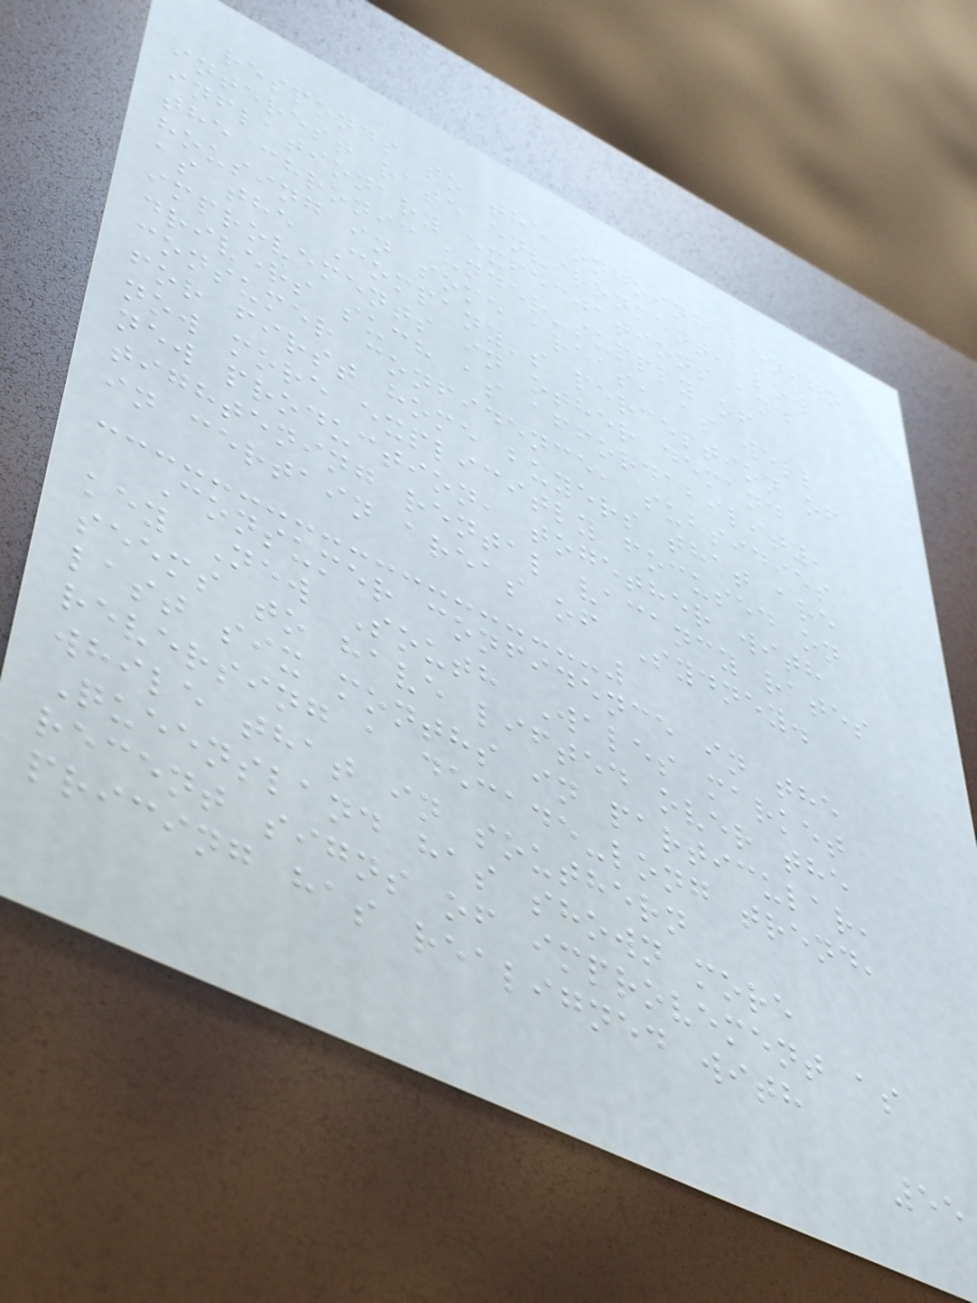responds to the ongoing benign
interest rate environment, low
inflationary expectations and
the chronic under-supply of
housing in some areas, as well
as the Company's perception of
improvements in other demand
drivers such as affordability,
consumer confidence, subsidies
for first home buyers that are
now more explicitly focused on
new production, together with
tightening rental vacancy rates
in certain areas of Sydney.
Consumer confidence in the
key New South Wales market
seems to have lifted over the
last six months in particular,
reversing a decade-long trend,
while that in southern
Queensland has shown more
recent signs of improvement as
pricing has realigned with
55
